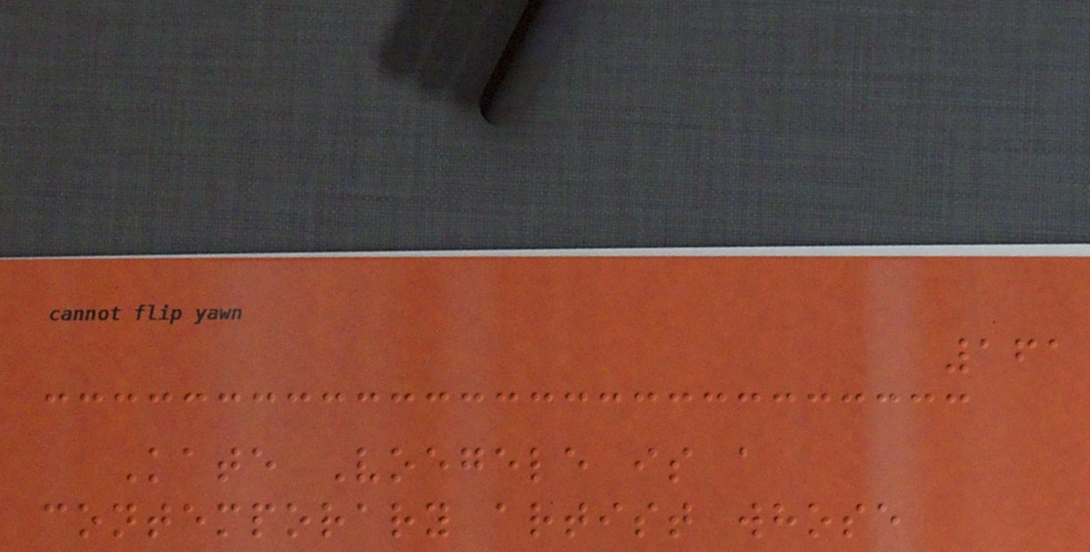161
Kate Voegele is a
contemporary artist whose
